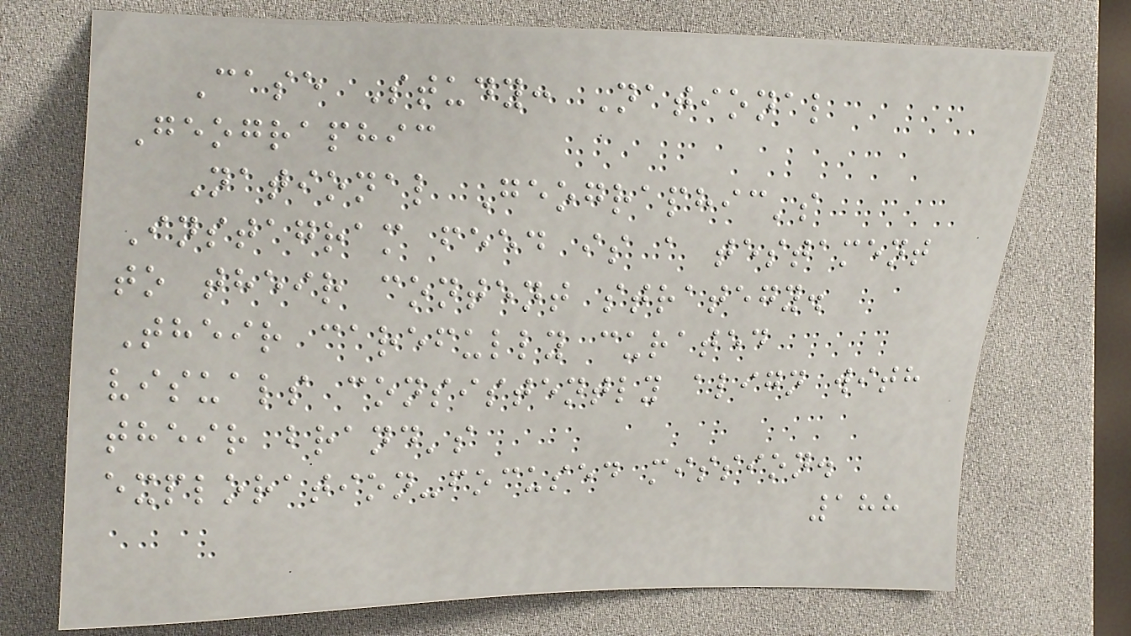Case Study: National
Geographic
National Geographic's
Instagram feed is a testament
to their content strategy.
Their carefully curated
visuals consistently align with
their brand's
exploration-focused mission.
188
